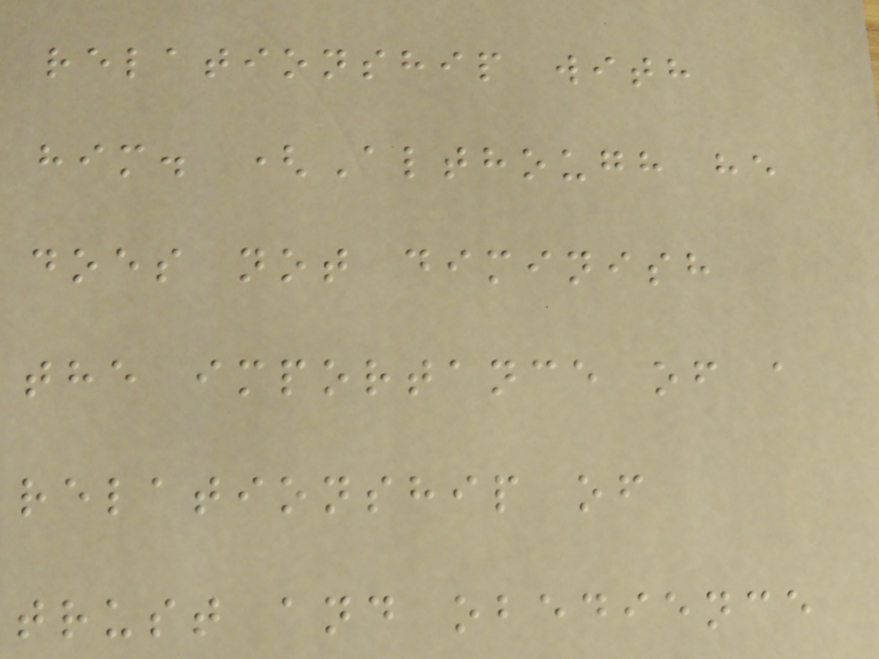relationship with
him. (Although he
does not diminish
the importance of a
relationship of
trust and obedience
